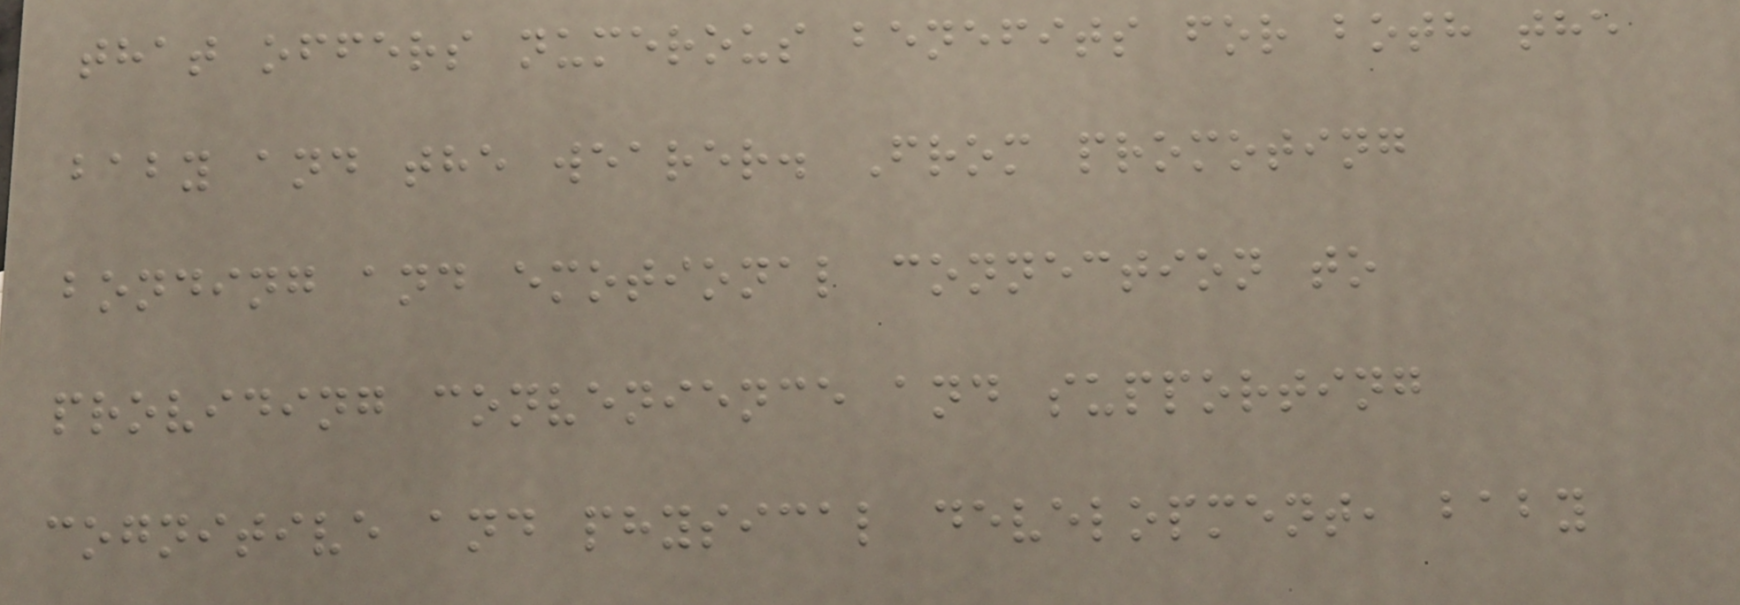that offers numerous benefits for both the
baby and the wearer. From promoting
bonding and emotional connection to
providing convenience and supporting
cognitive and physical development, baby
